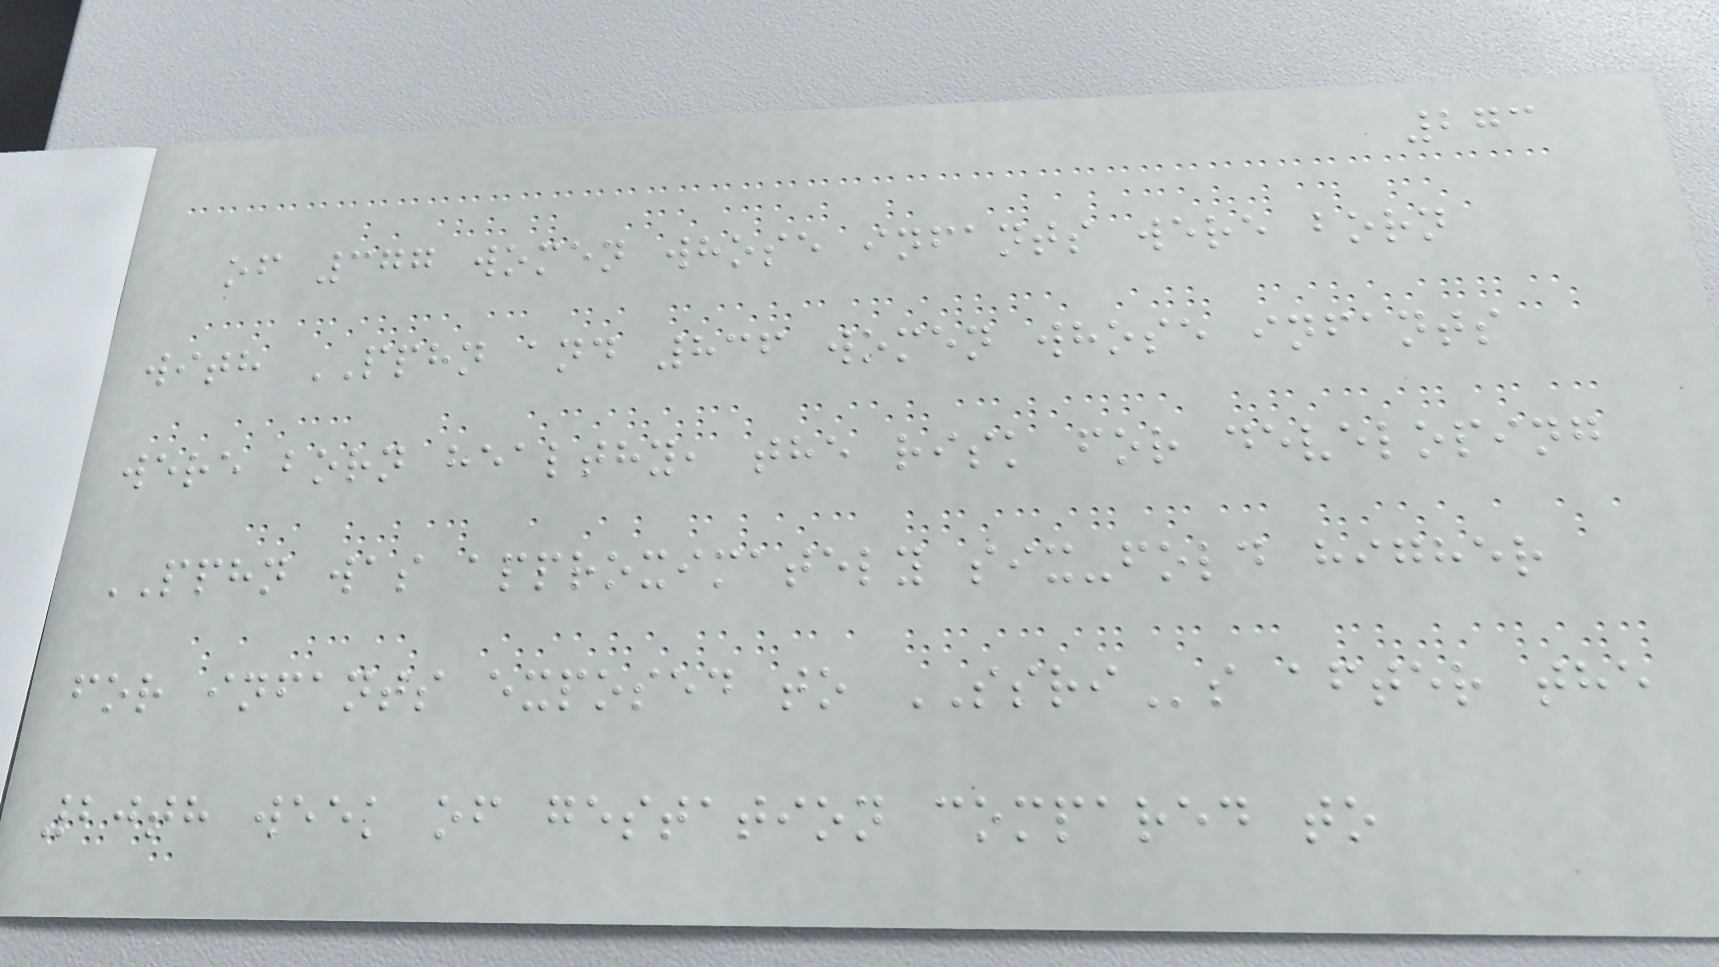273
of 377 women whose infants were born
with PPHN and 836 women whose infants
were born healthy, the risk for developing
PPHN was approximately six-fold higher
for infants exposed to SSRIs after the
20th week of gestation compared to
